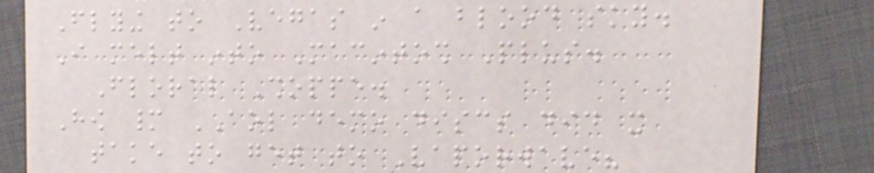Flying to Vegas in a blood sky.
I melt into Macintosh Plus.
Floral Shoppe.
How many AOL demo discs did it
take to get to Vaporwave?
